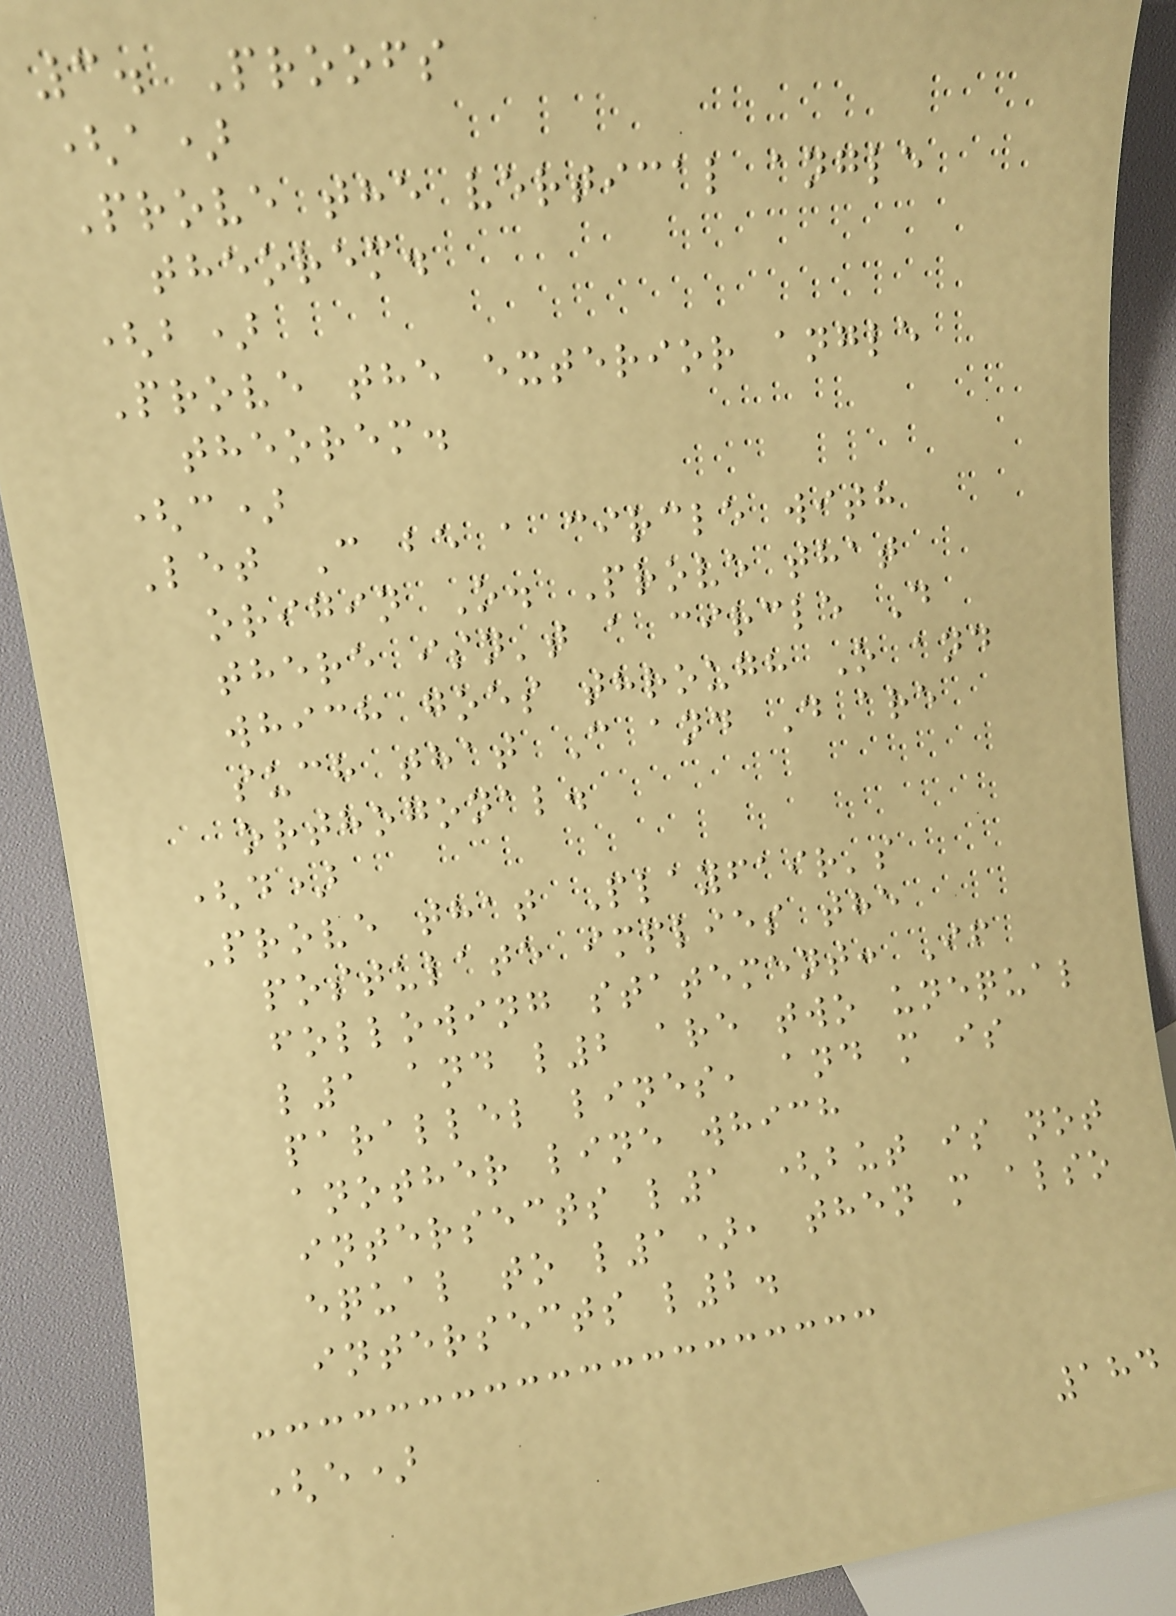3. Proofs
(a)
Prove the vertical angle
theorem.
(b)
Prove the exterior angle
theorem.
(c)
Let C be a circle with
origin O. Prove that
there isn't a circle D
which goes through O and
such that C and D are
orthogonal.
(d)
Prove that Playfair's
postulate implies the
following statement: If
l1 and l2 are two unequal
parallel lines, and m is
another line which
intersects l1 (but is not
equal to l1), then m also
intersects l2.
(e)
184
